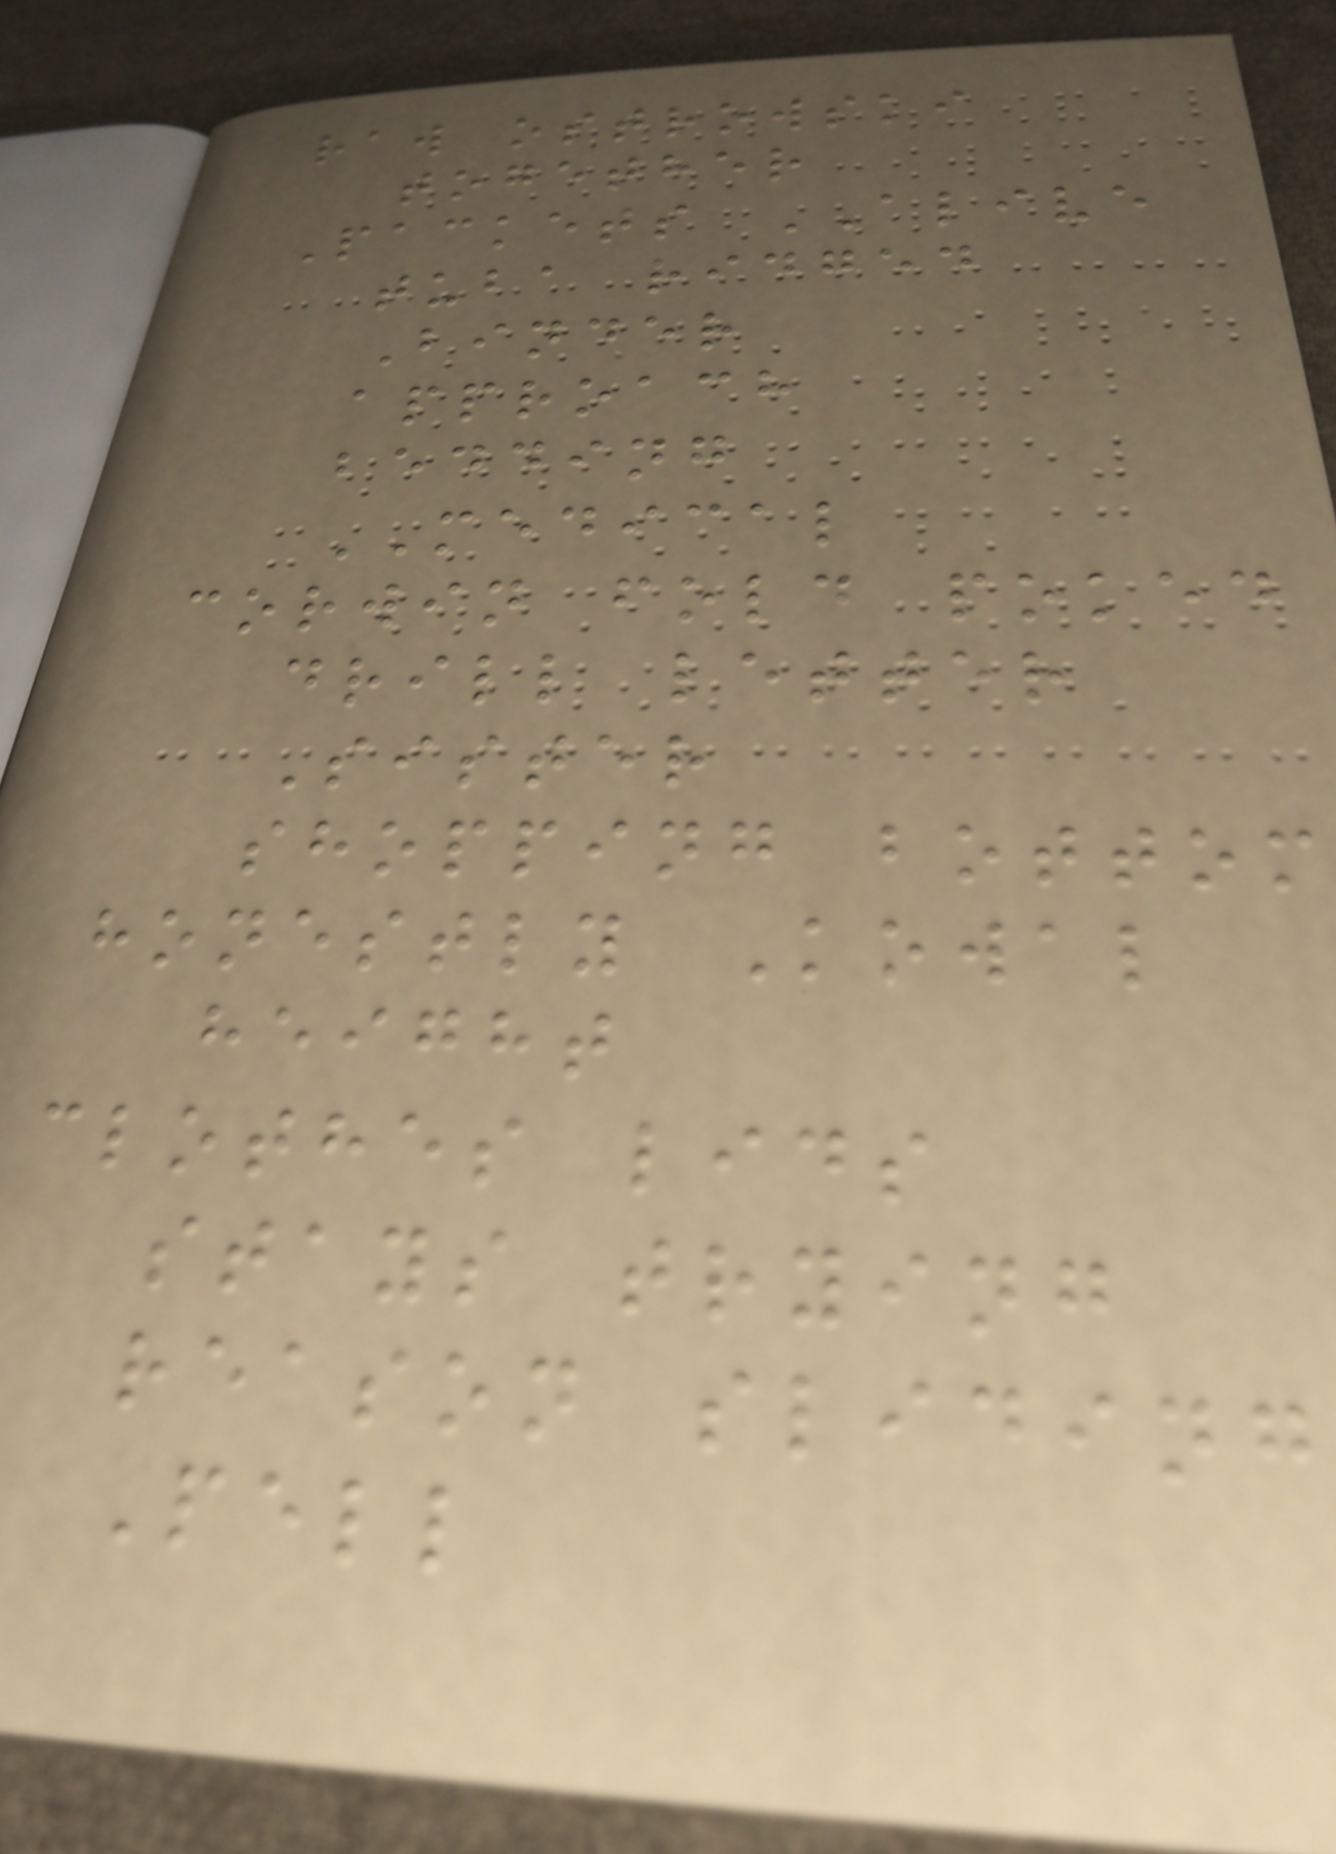raw ostrowski
together
Packets ALIVE
tuba ridged
Binder
approach
bedding
MEDICAL
corwin fold poked
drill letter
Sister
shopping bottom
honestly Kowal
height
clothes lids
stays trying
reason sliding
Pell
